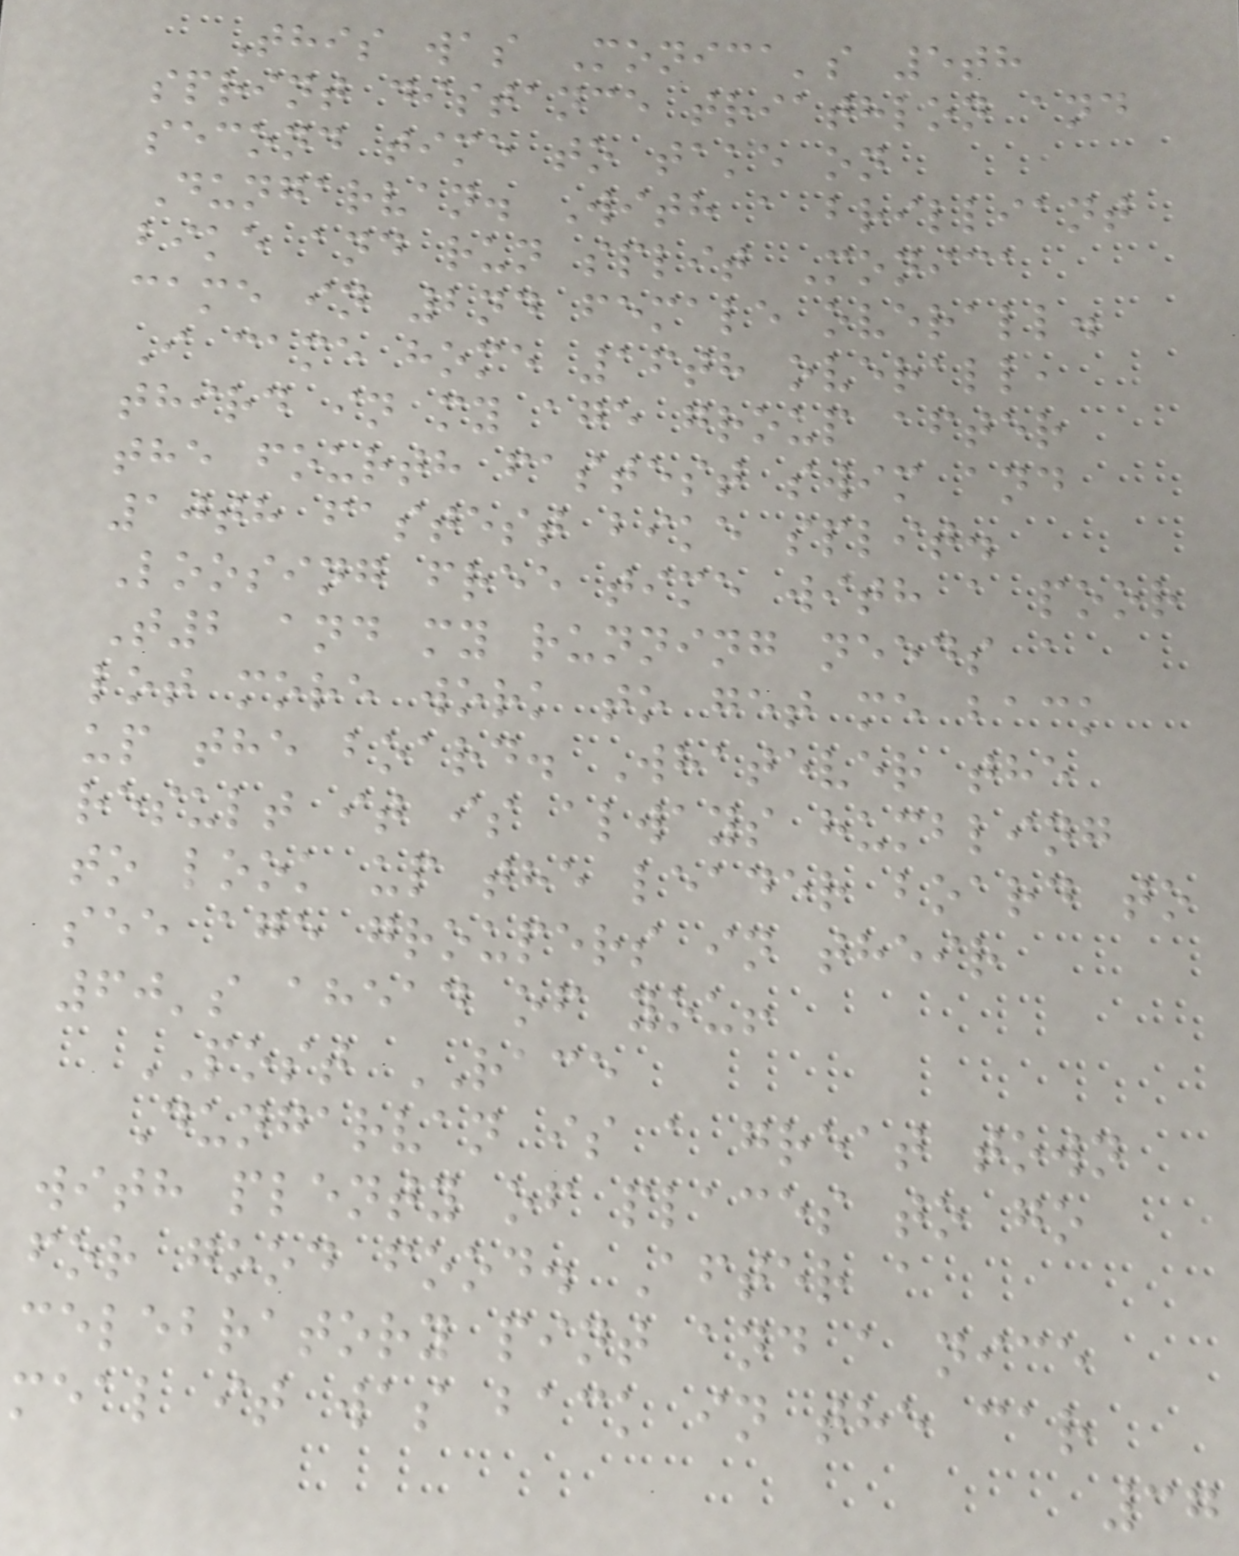This was Monica's 5th
sprint distance triathlon and
second time to take on
Dungarvan. With a brilliant
bike and run split Monica
came in 2nd female overall.
I came home 16th overall,
third in my age group after
the fourth fastest swim and
10th fastest bike split.
Loosing free time with a poor
T2 and my running needs a
lot more work to get me back
up the board. Whatever the
result it is always humbling
to look up the leader board to
see age groupers in their
60's ahead of you!
POST RACE
Dungarvan is a great town
with plenty of places to go
for good food. After a
celebratory pint and a nice
meal it was back in the car
37
